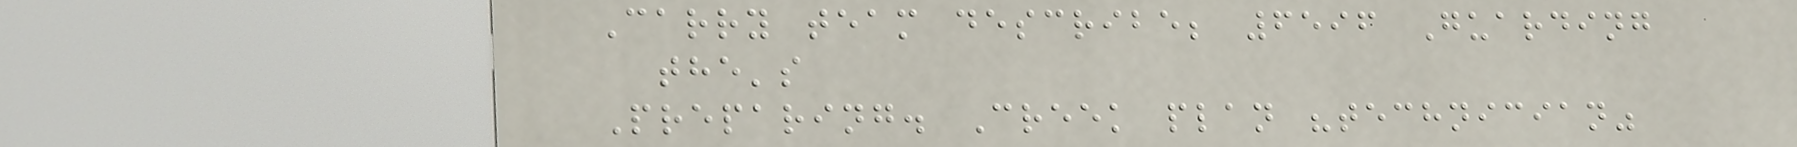Carry team describe; 6596 Guarding
the's
Preparing. Creek plan "technician"
